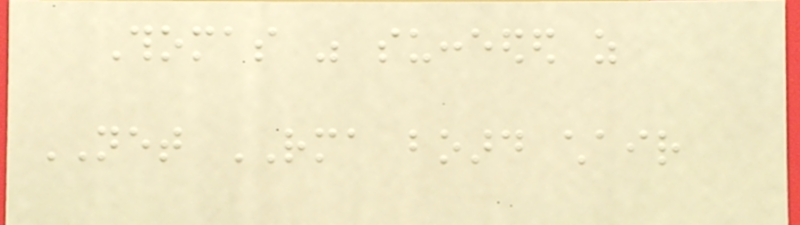Thomas was succeeded as
NET RMA board chair
